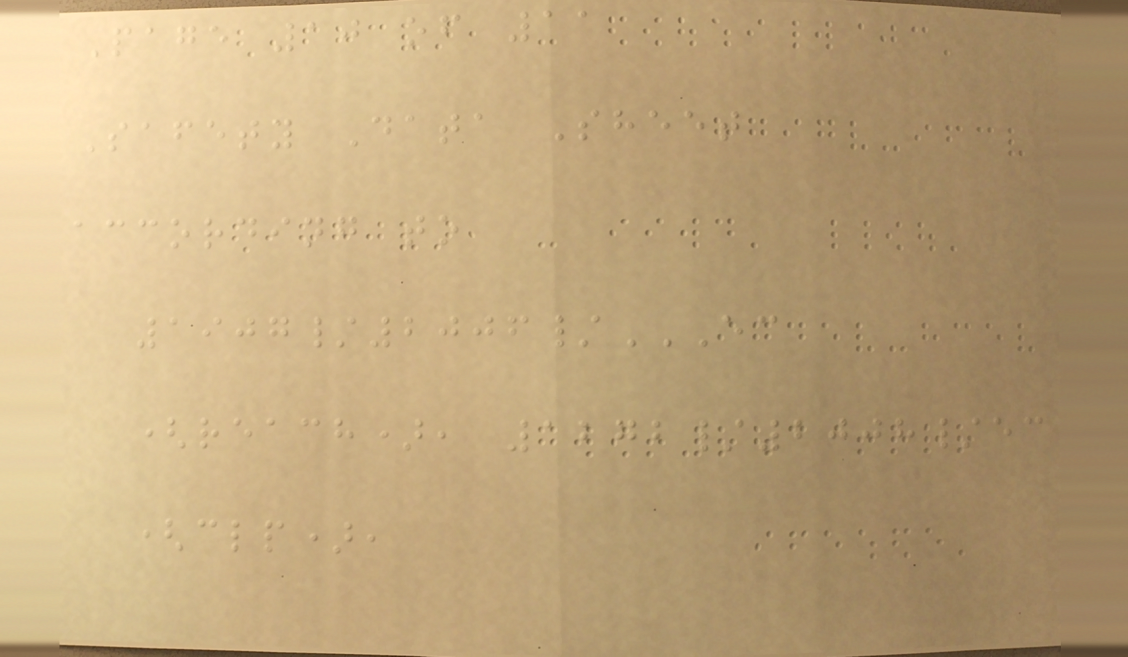Page 10 of 11
Safety Data Sheet
according to
1907/2006/EC
(REACH), 1272/2008/EC
(CLP),
